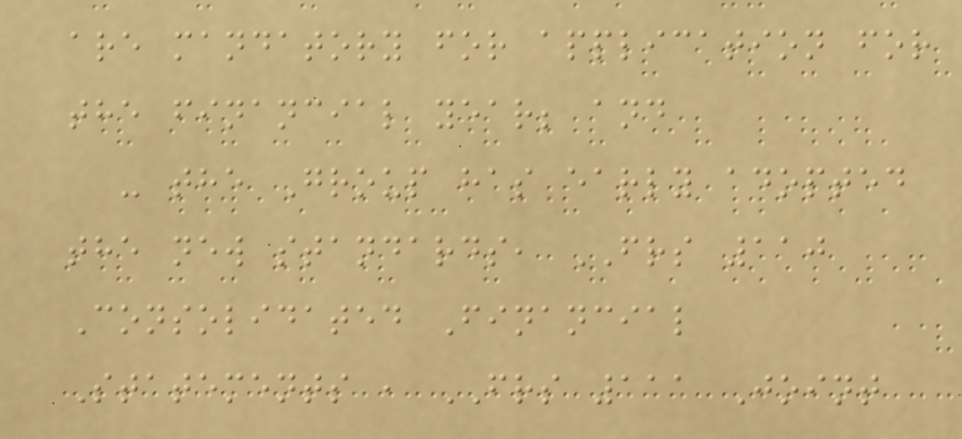are mandatory for application for
the financial year; and
- the Group has early adopted
the new standards, FRS 110
Consolidated Financial
Statements , FRS 111 Joint
